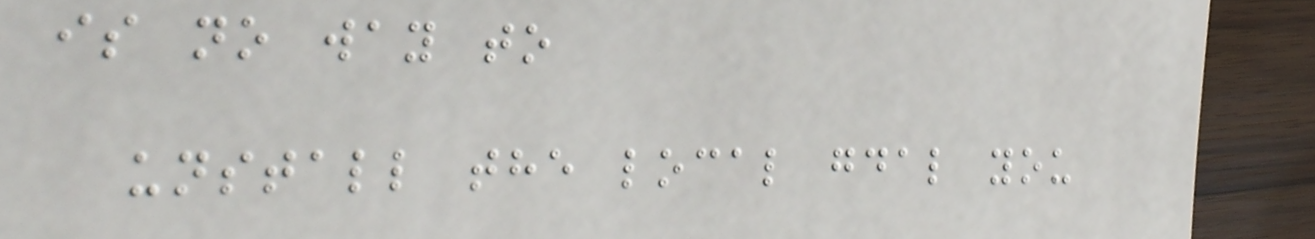is no way to
unstall the local gdal you
